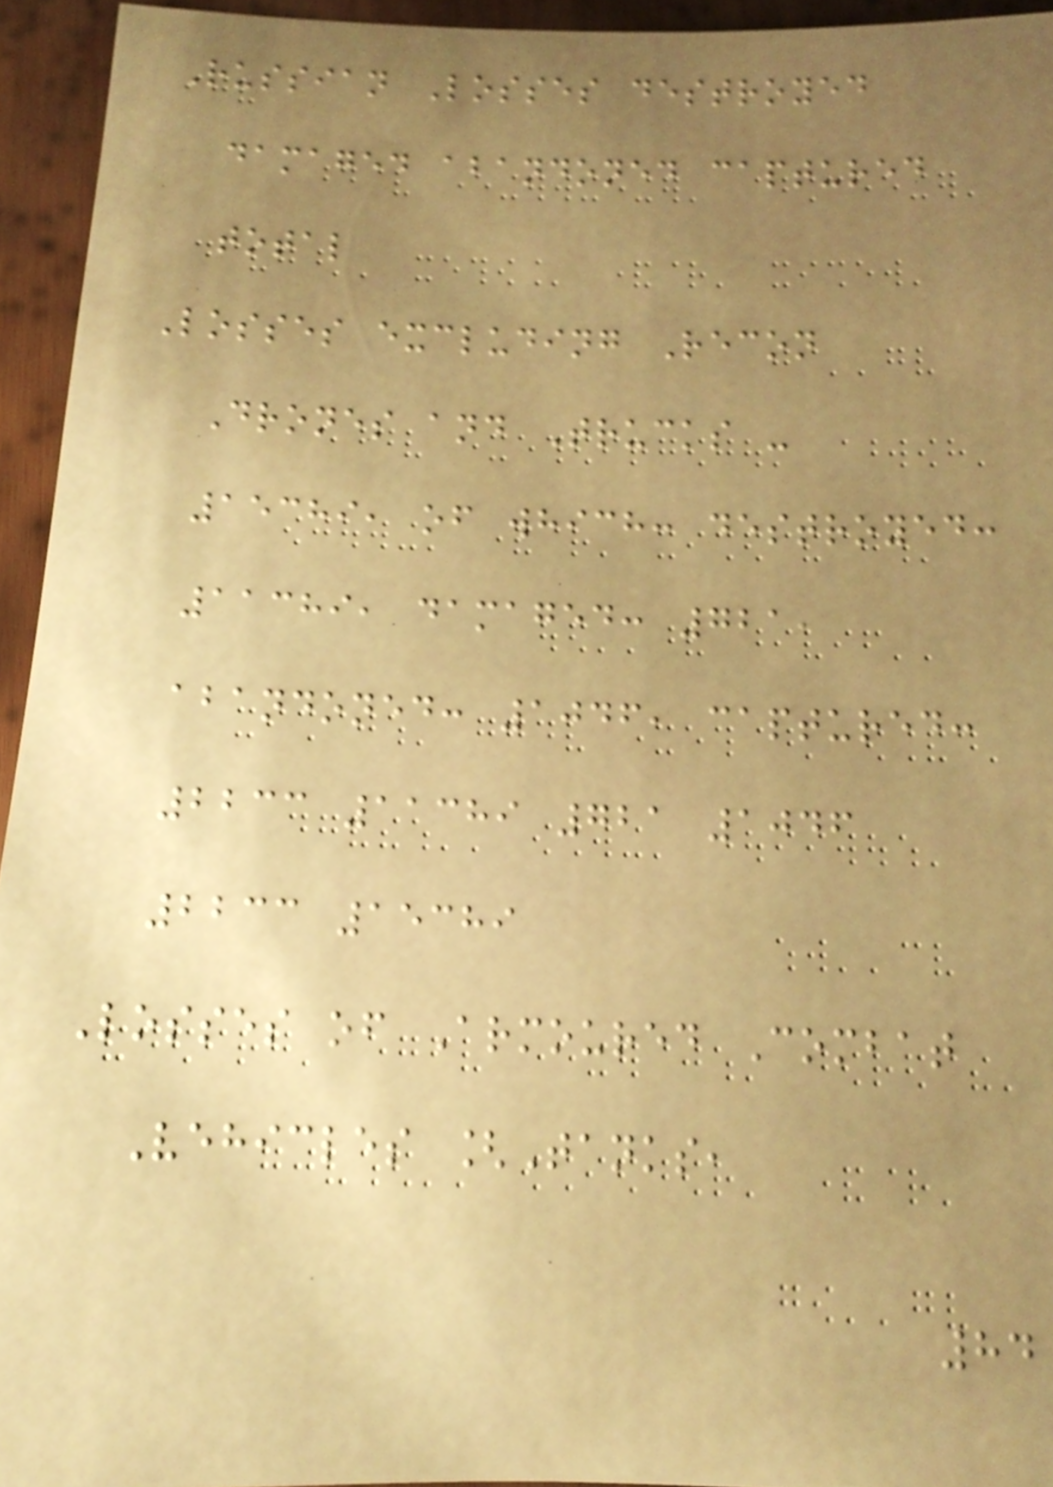Russian Losses destroyed
damaged abandoned captured
total
Losses excluding Recon
Drones and Trucks -
15389, of which: destroyed:
11389, damaged: 721,
abandoned: 1046, captured:
2233 11389 721 1046
2233 15389
Losses of Armoured Combat
Vehicles [Tanks,
84
